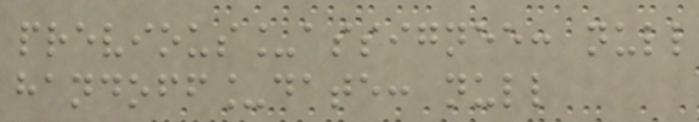previous_assignee: null
handoff_date: null
